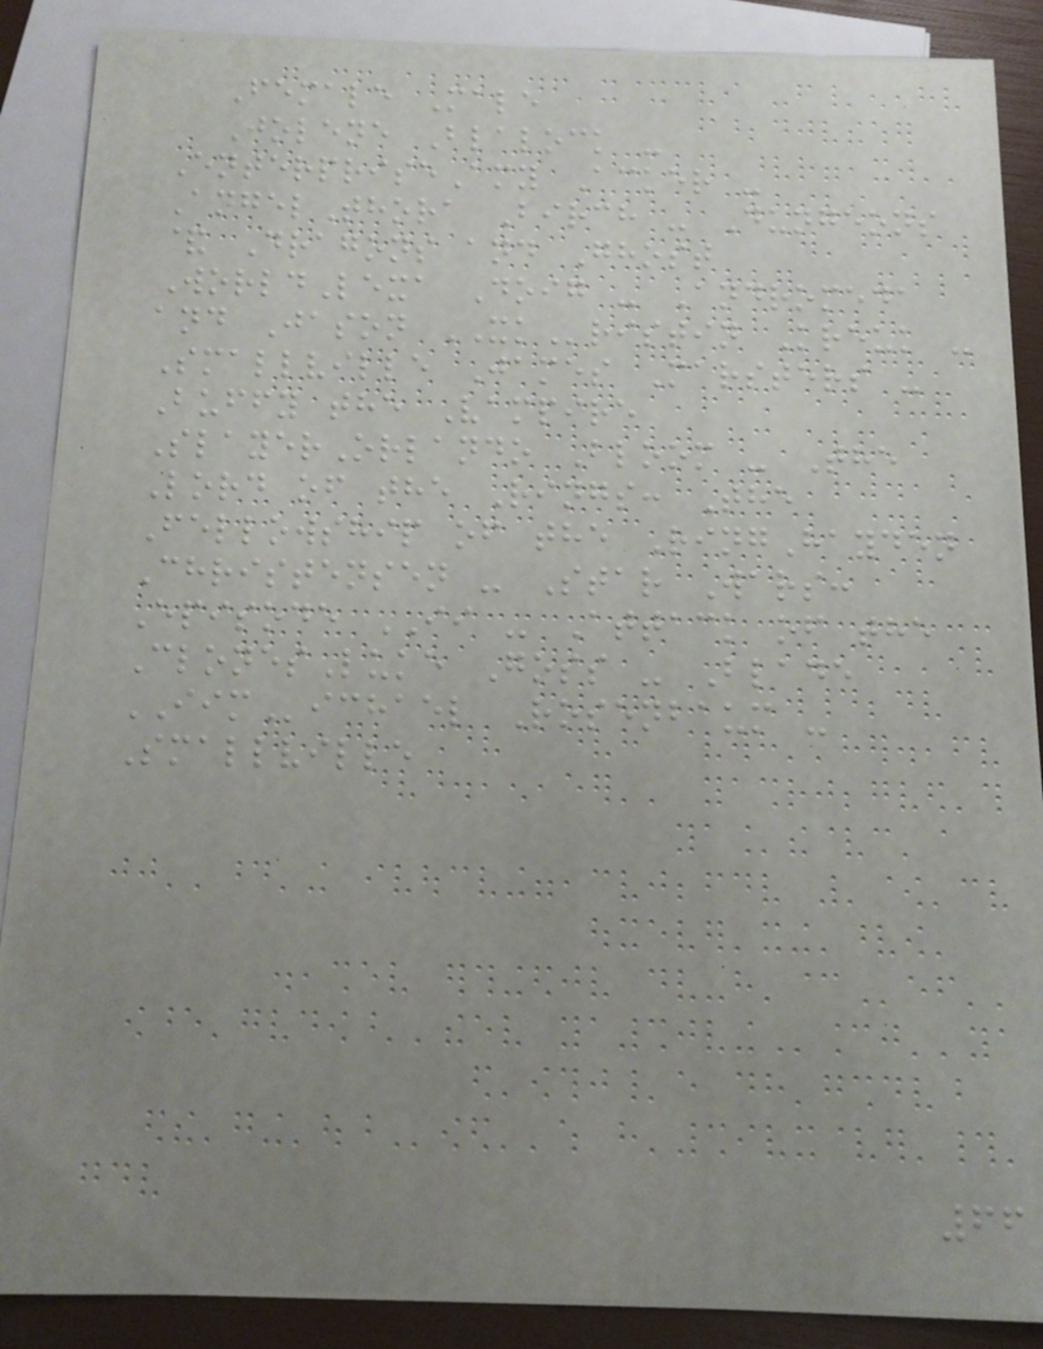Female Male
Jolene Blalock -
EnterpriseAmy Acker -
AngelThora Birch - Dungeons
& Dragons and Ghost
WorldLexa Doig - Andromeda
and Jason XKristin Kreuk -
Smallville James Marsters -
Buffy the Vampire
SlayerOrlando Bloom - The
Lord of the Rings: The
Fellowship of the RingHayden
Christensen - Star Wars:
Episode II - Attack of the
ClonesLuke Goss - Blade
IIMichael Rosenbaum -
Smallville
66
